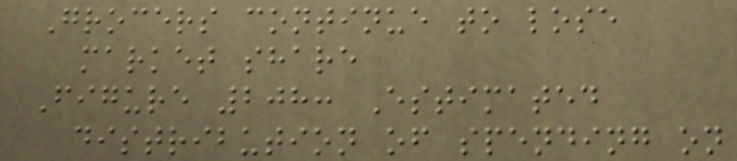Grocers continue to lose
market share
Figure 208: Estimated
distribution of spending on
